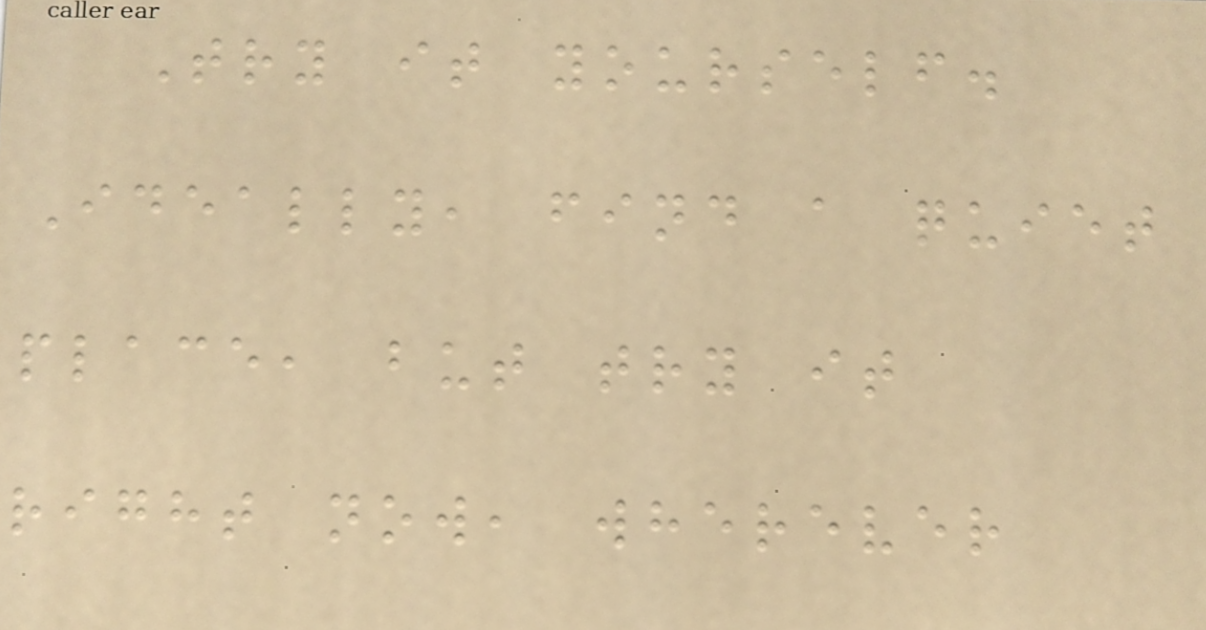Try it yourself.
Ideally, find a quiet
place, but try it
right now, wherever
